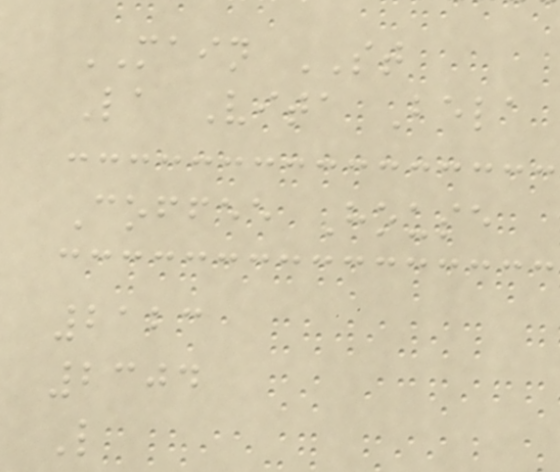MAIN ST
La Vita Bela
Coffee House
2123
2304
L
